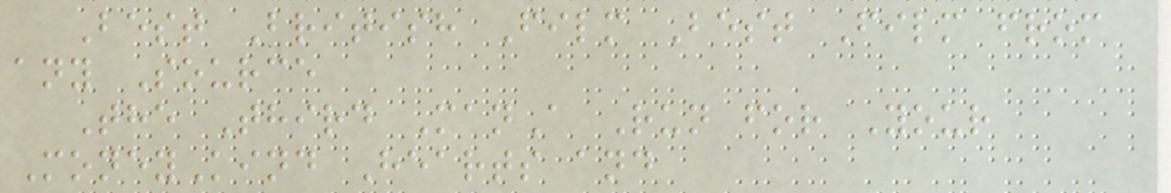Best British Film Best Film from
any Source
The Third ManA Run for Your
MoneyKind Hearts and
